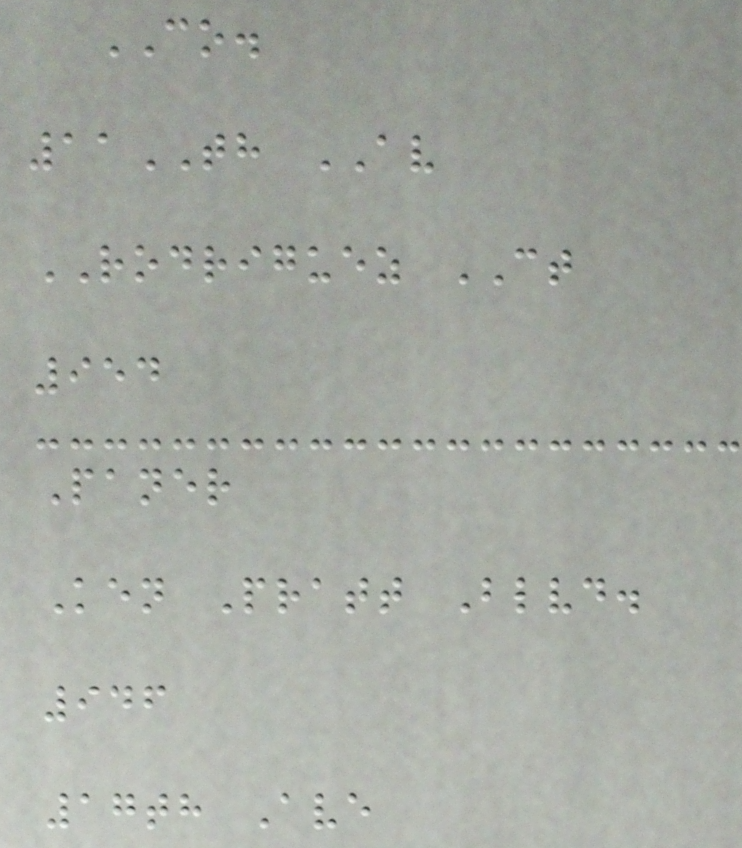CO.
11TH AV
RODRIGUEZ CT
954
Paner
Ken Pratt Blvd.
946
17th Ave
